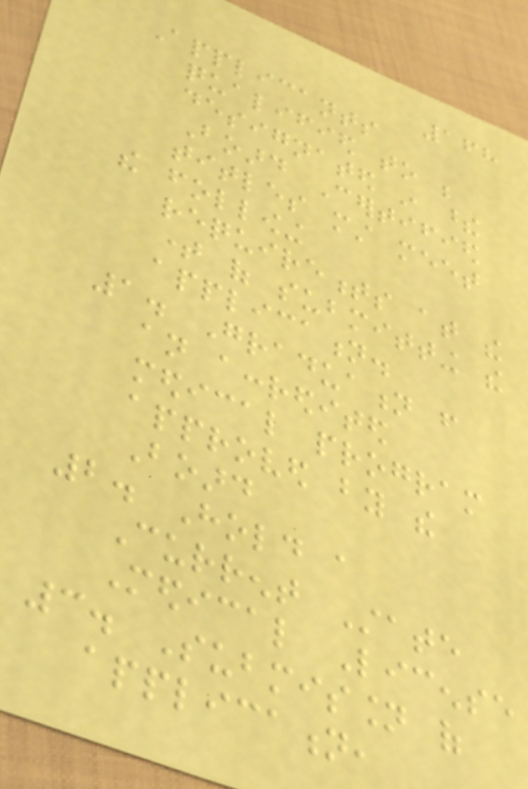168
Applicants
qualified to be
designated in these
Board Certified
titles must meet
the following
requirements at the
time of submitting the
application.
1. Graduation from
an accredited
medical program
approved by the
Board
2. Hold a
Current State
Medical License
3. Submission of
application,
